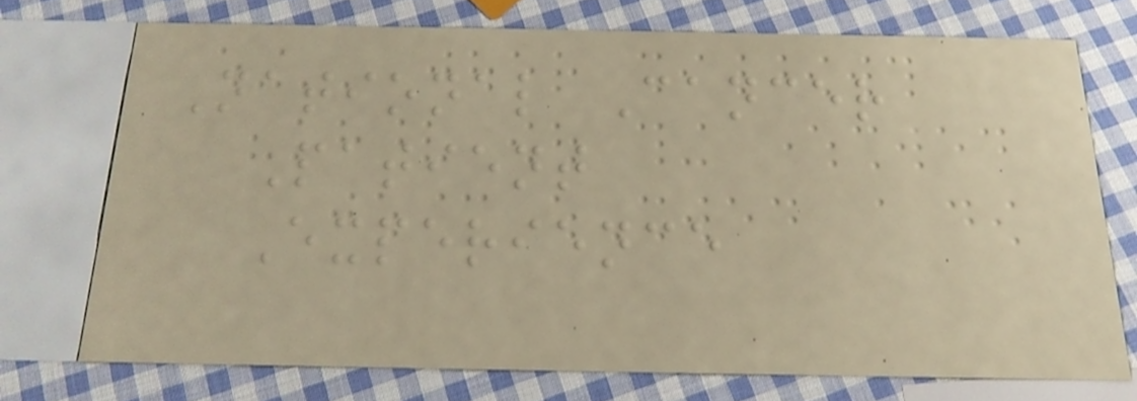National Cancer
Patient
Experience
